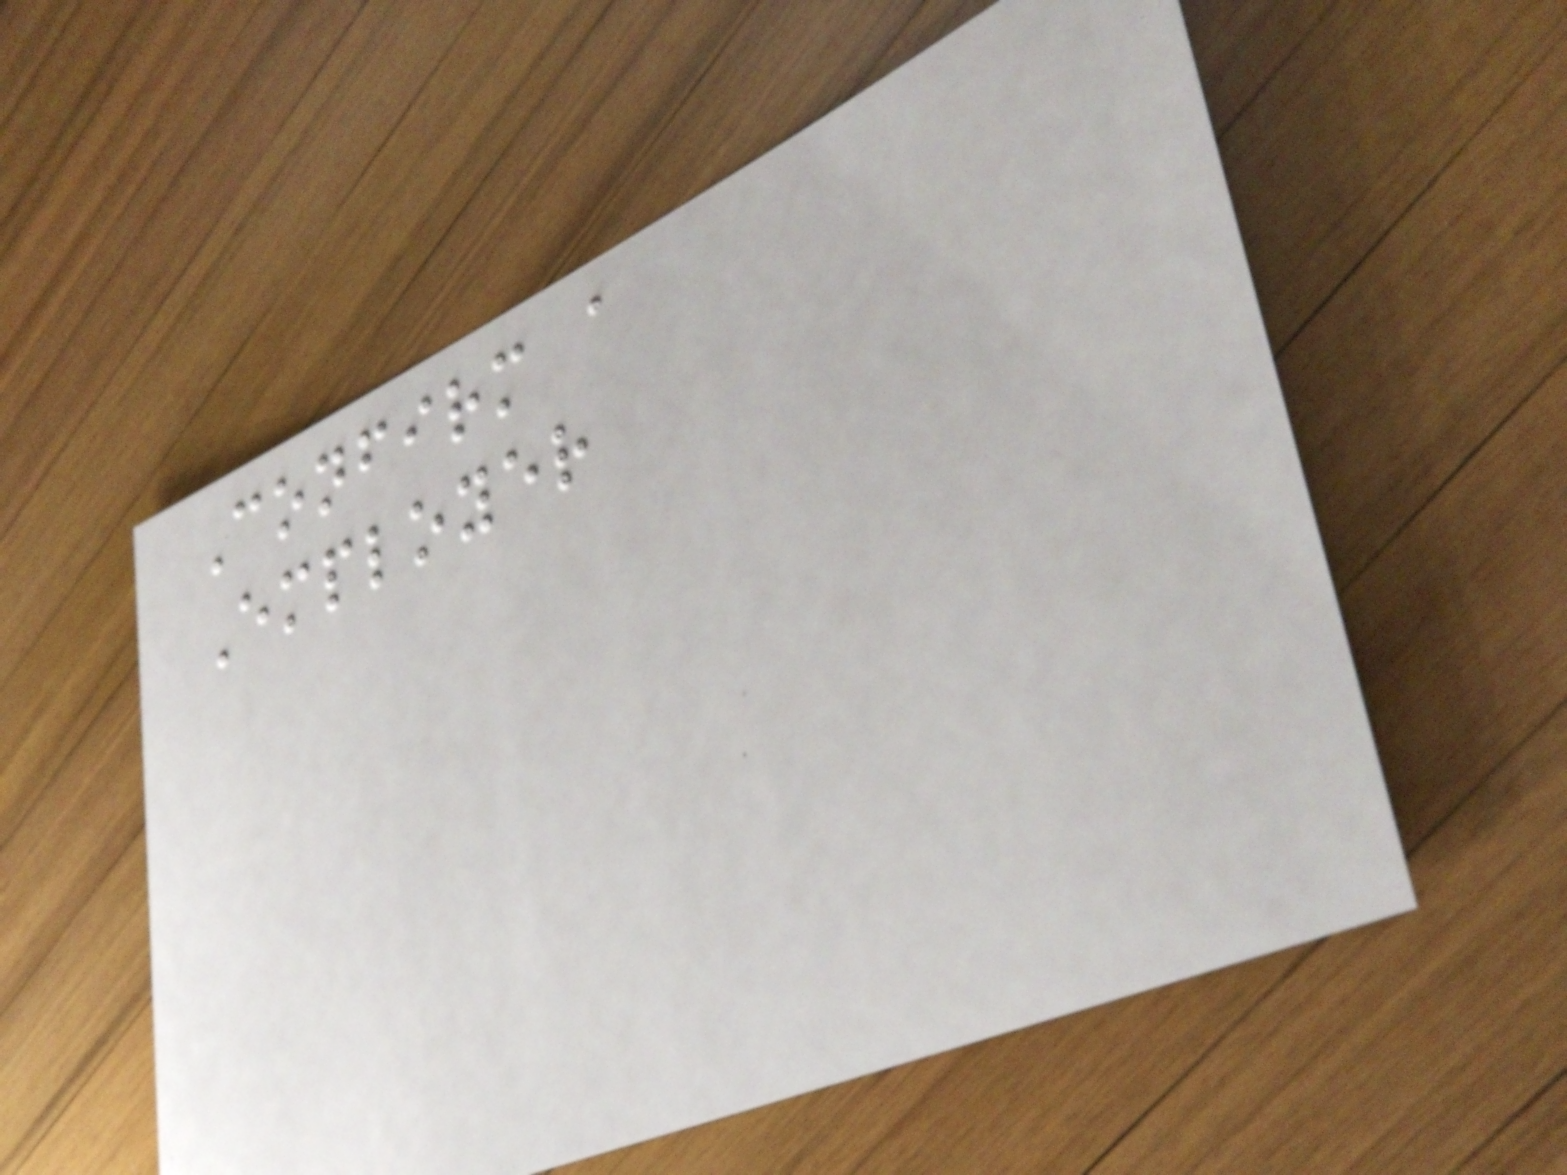Confirm a
Employer
